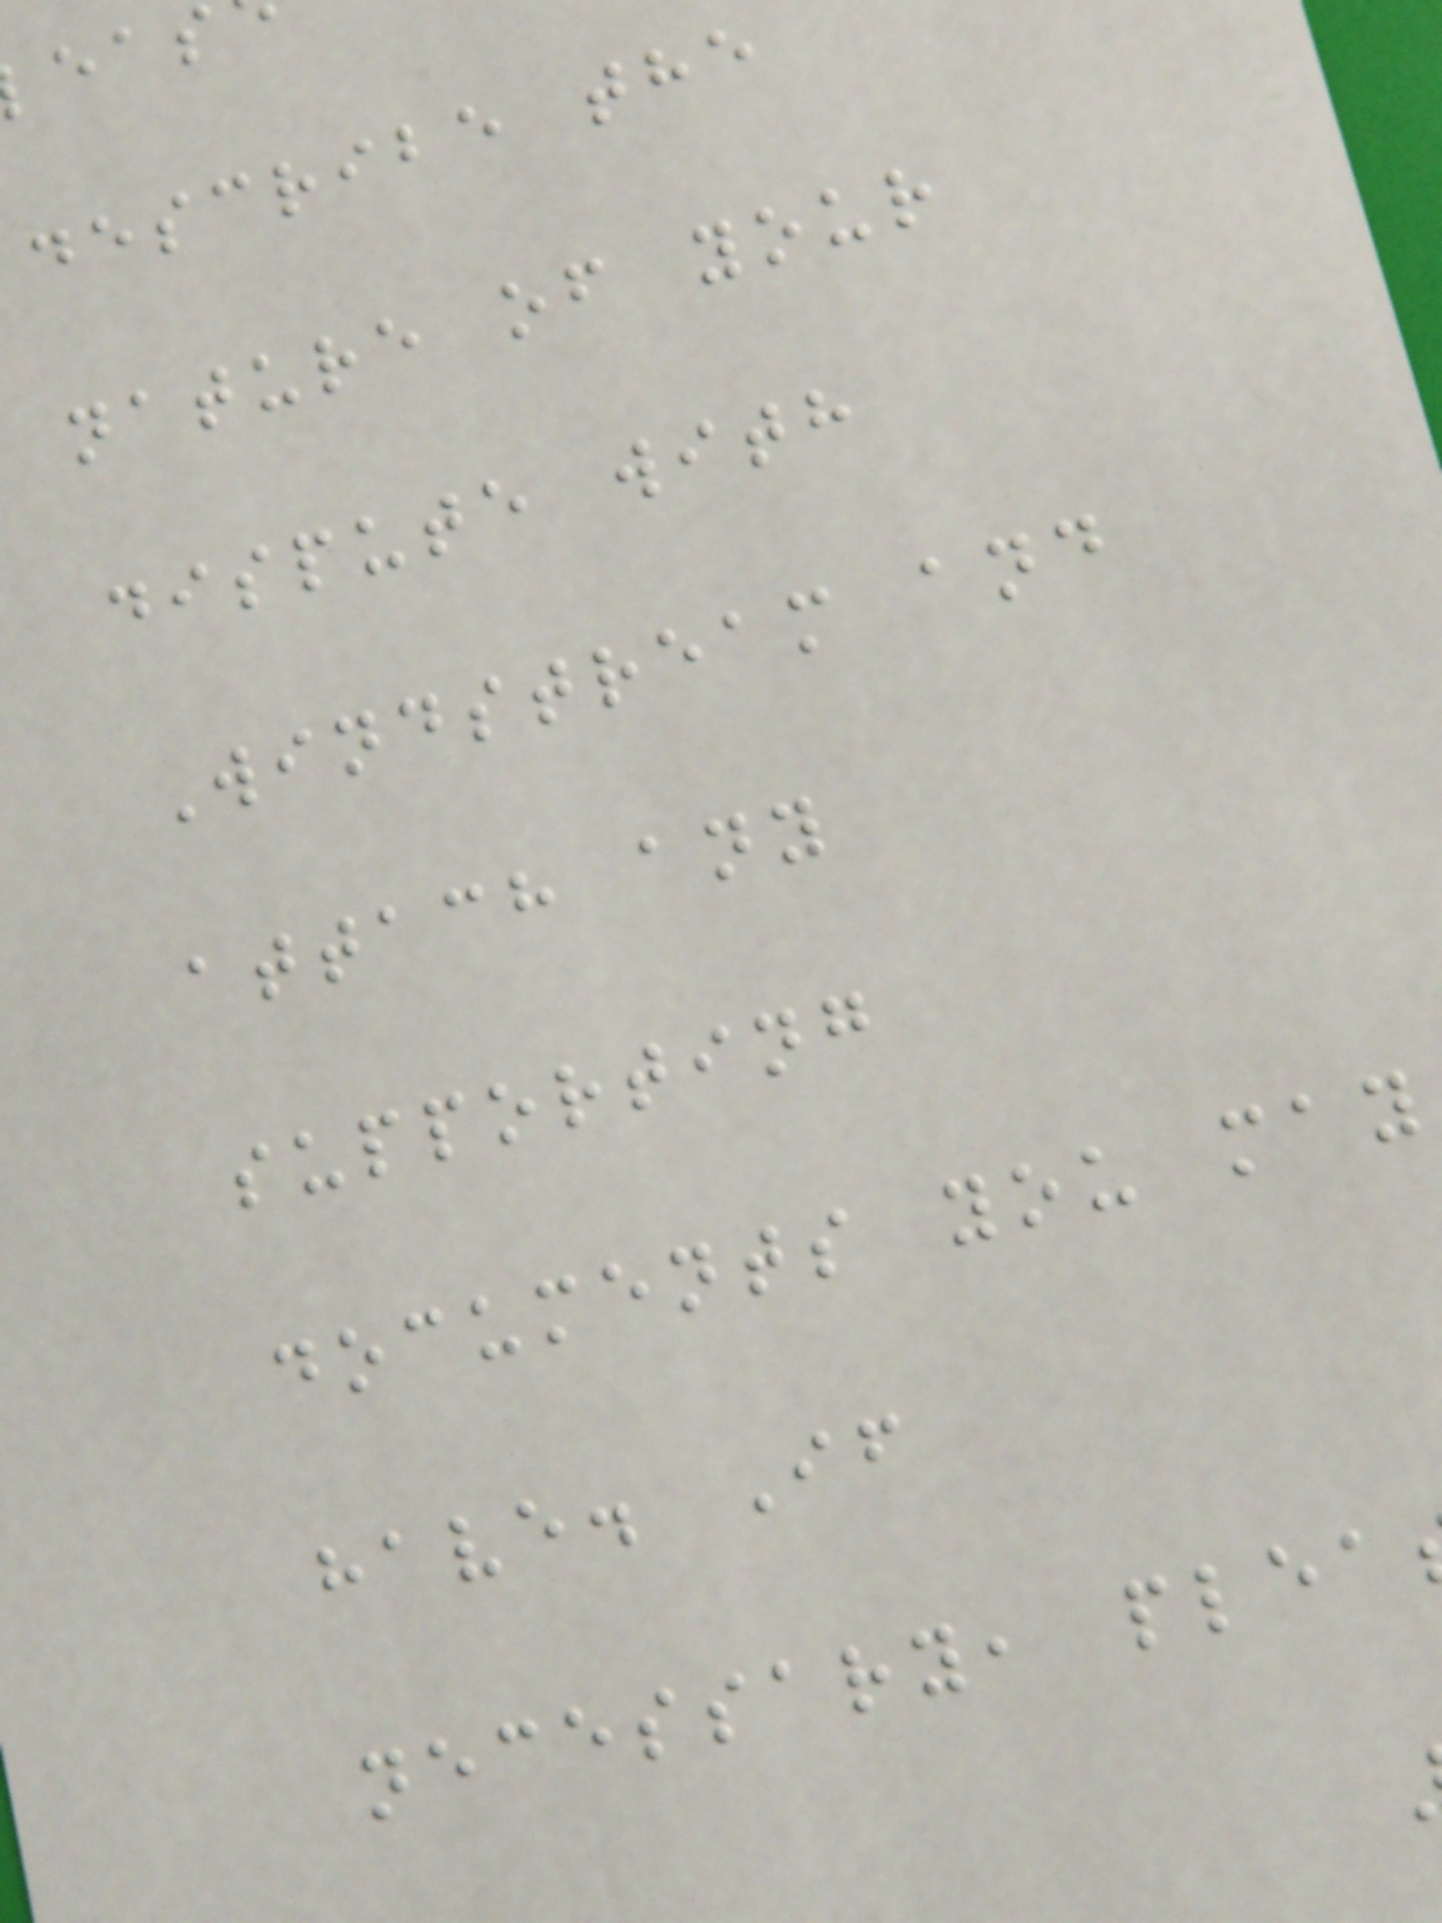describe the
nature of your
dispute with
Windstream and
attach any
supporting
documents you may
have. If
necessary, plea
